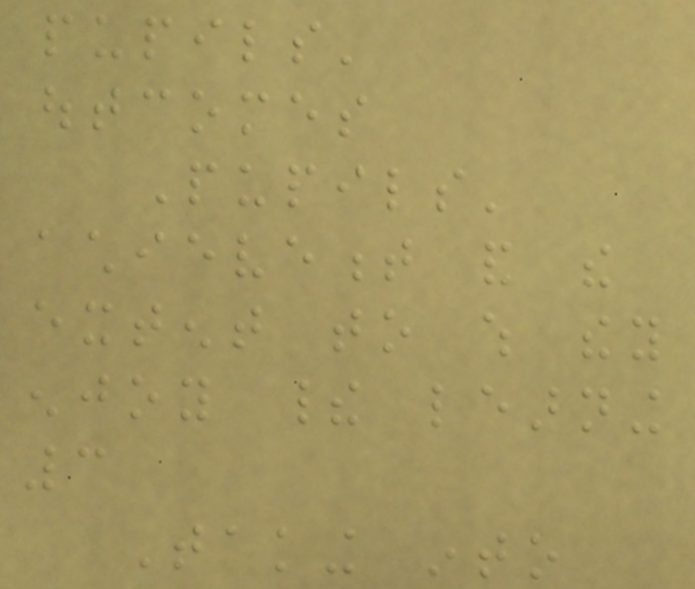pupils'
outcomes
Pupils'
achievement and the
extent to which they
enjoy their learning
3
Taking into
